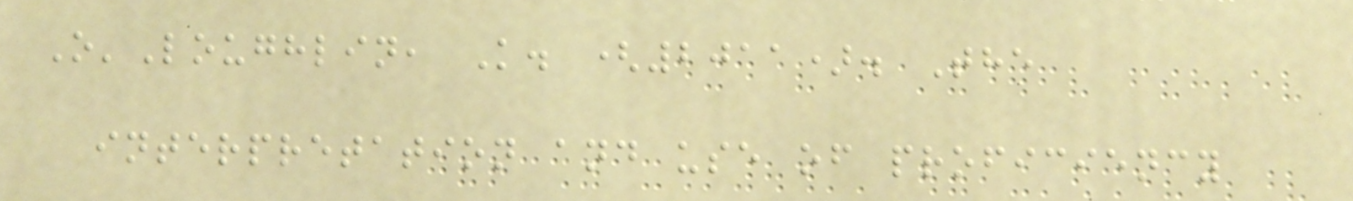O'Loughlin, K. (2011). The
interpretation and use of proficiency
